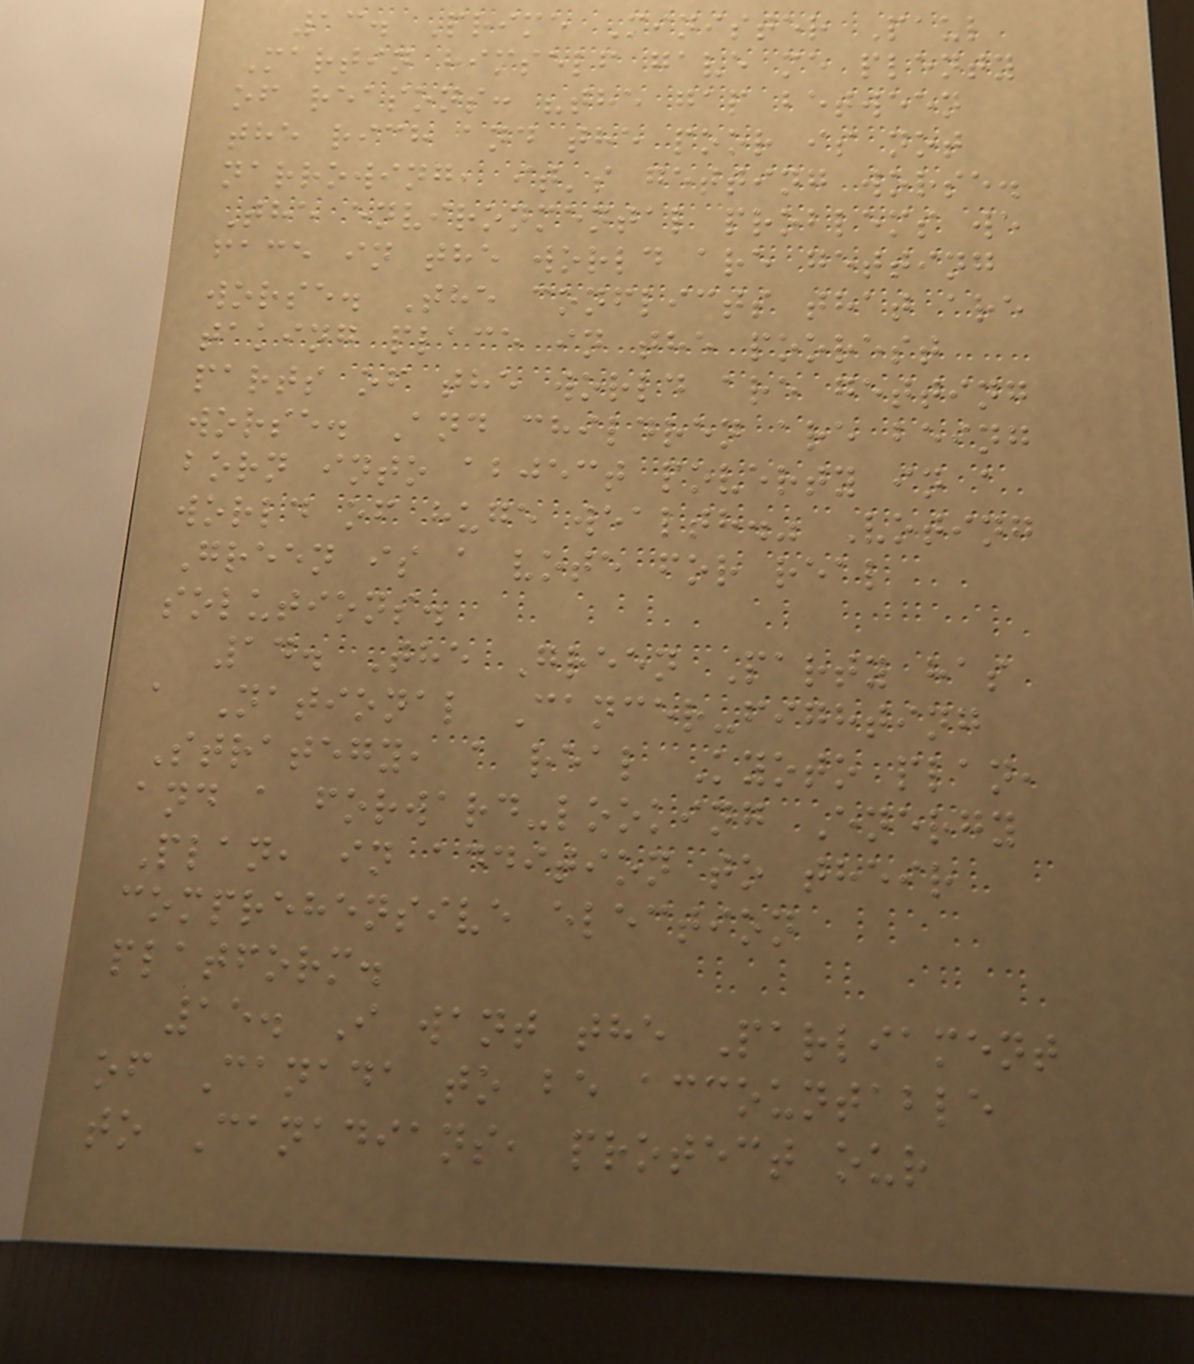13. Prime Minister Paul
Martin himself gave me plenty
of reasons: "the gap between
the rich and the poor is not
narrowing, it's getting worse.
The environmental problems we
face in the world are getting
worse. The conflicts that are
taking place in the poorest
parts of the world are getting
worse. And children are being
born into abject poverty in a
world of huge wealth." Voting
Green is a vote for real
solutions.
14. The Green Party has
a National Cancer-fighting
Strategy, a real Kyoto plan,
and a forward-looking Energy
Plan, in addition to their
comprehensive election
platform.
15. I want the Parliament
of Canada to be accountable
to Canadians, protect our
